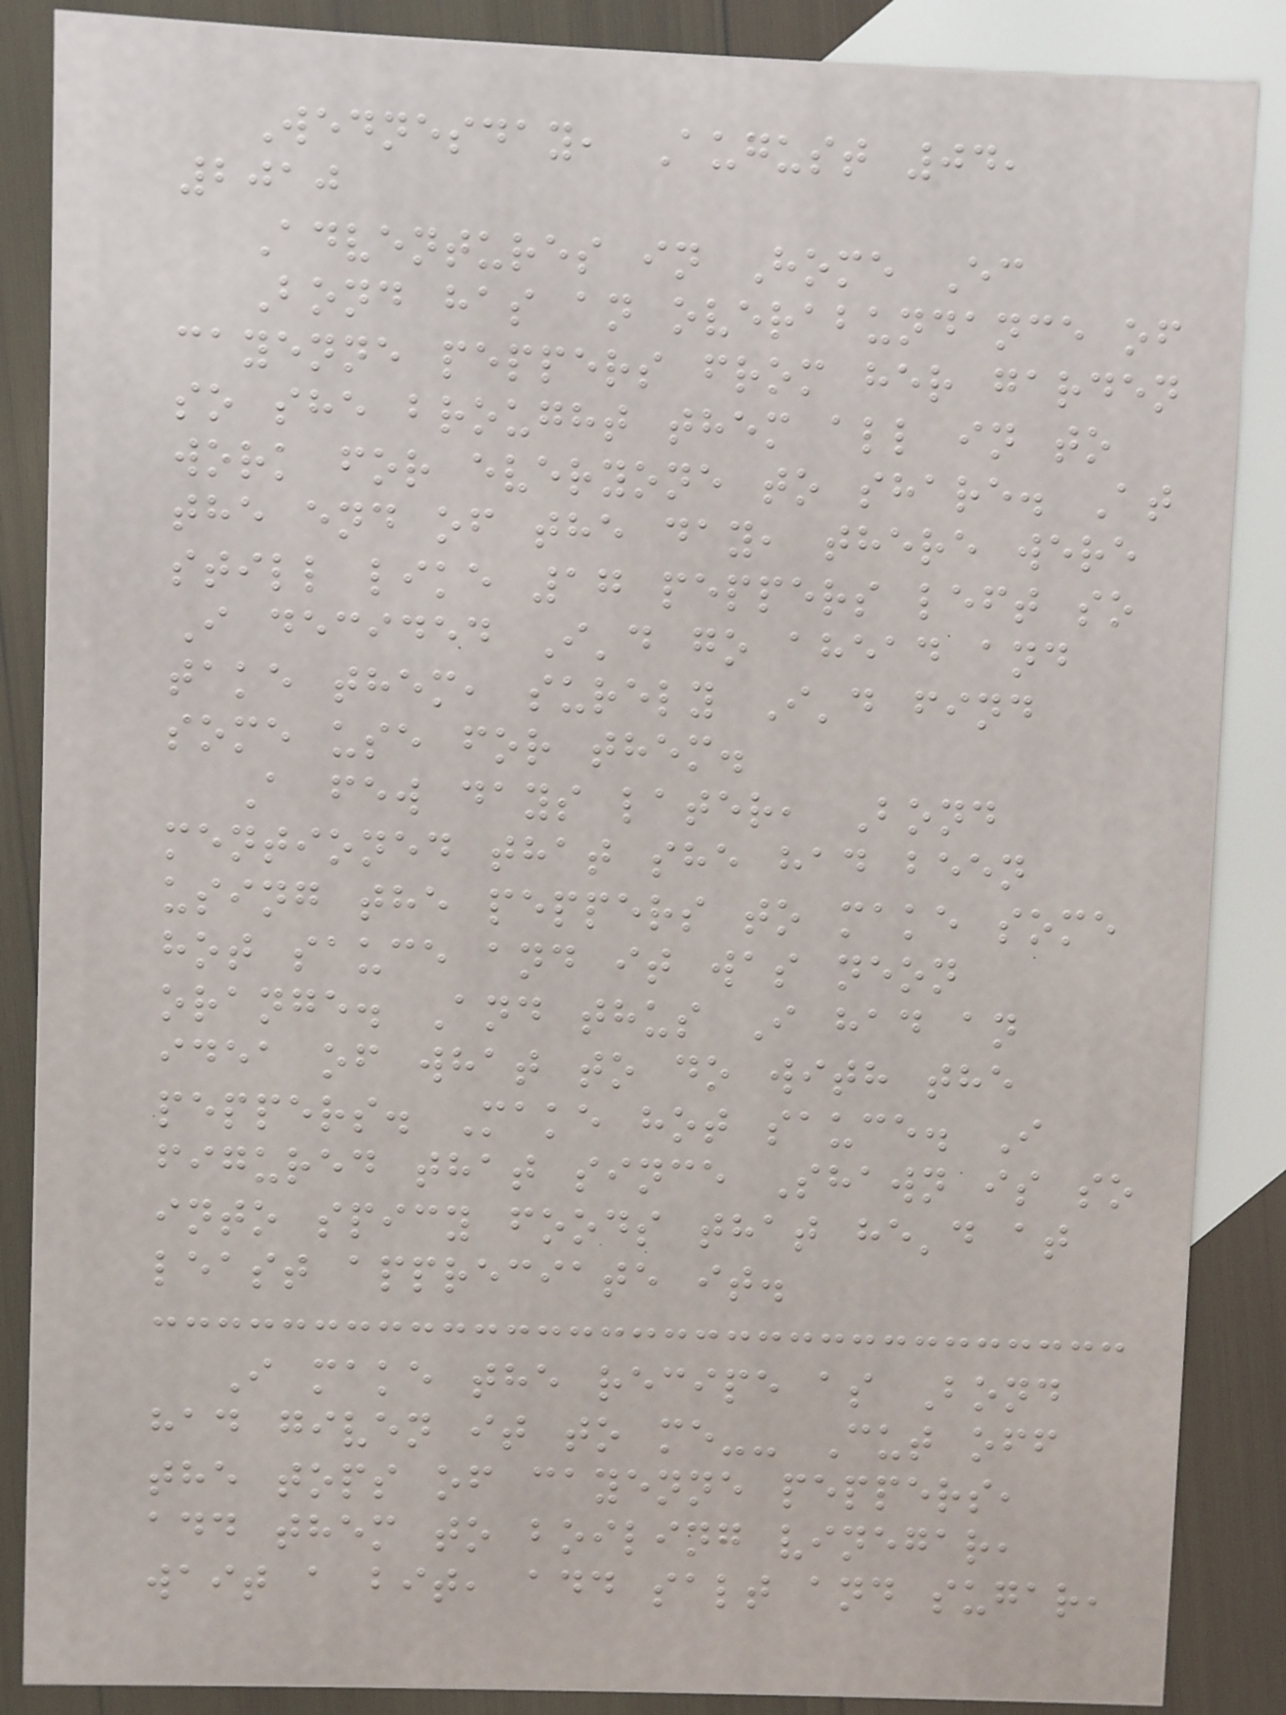Wednesday, August 04,
2010
Adventures in Home Ec
Bond has an overabundance of
cayenne peppers from her garden
so she brought them all in to
work for everyone to share. At
the end of the day, there were
still like 17 peppers left so
I decided I'd go ahead and
take them, surely I'd find
some use for them.
A few days later, Bond
mentioned that she had been
using the peppers to make some
hot sauce and it was neon
orange. And thus I had an
idea of what to do with the
peppers. Make hot sauce. I
figured that since Shawn is so
into spicy foods that he'd at
least appreciate it.
I make the recipe as Bond
had given it to me-- Cut off
the tops of cayenne peppers,
add them to boiling vinegar,
wait a bit, add salt and sugar,
